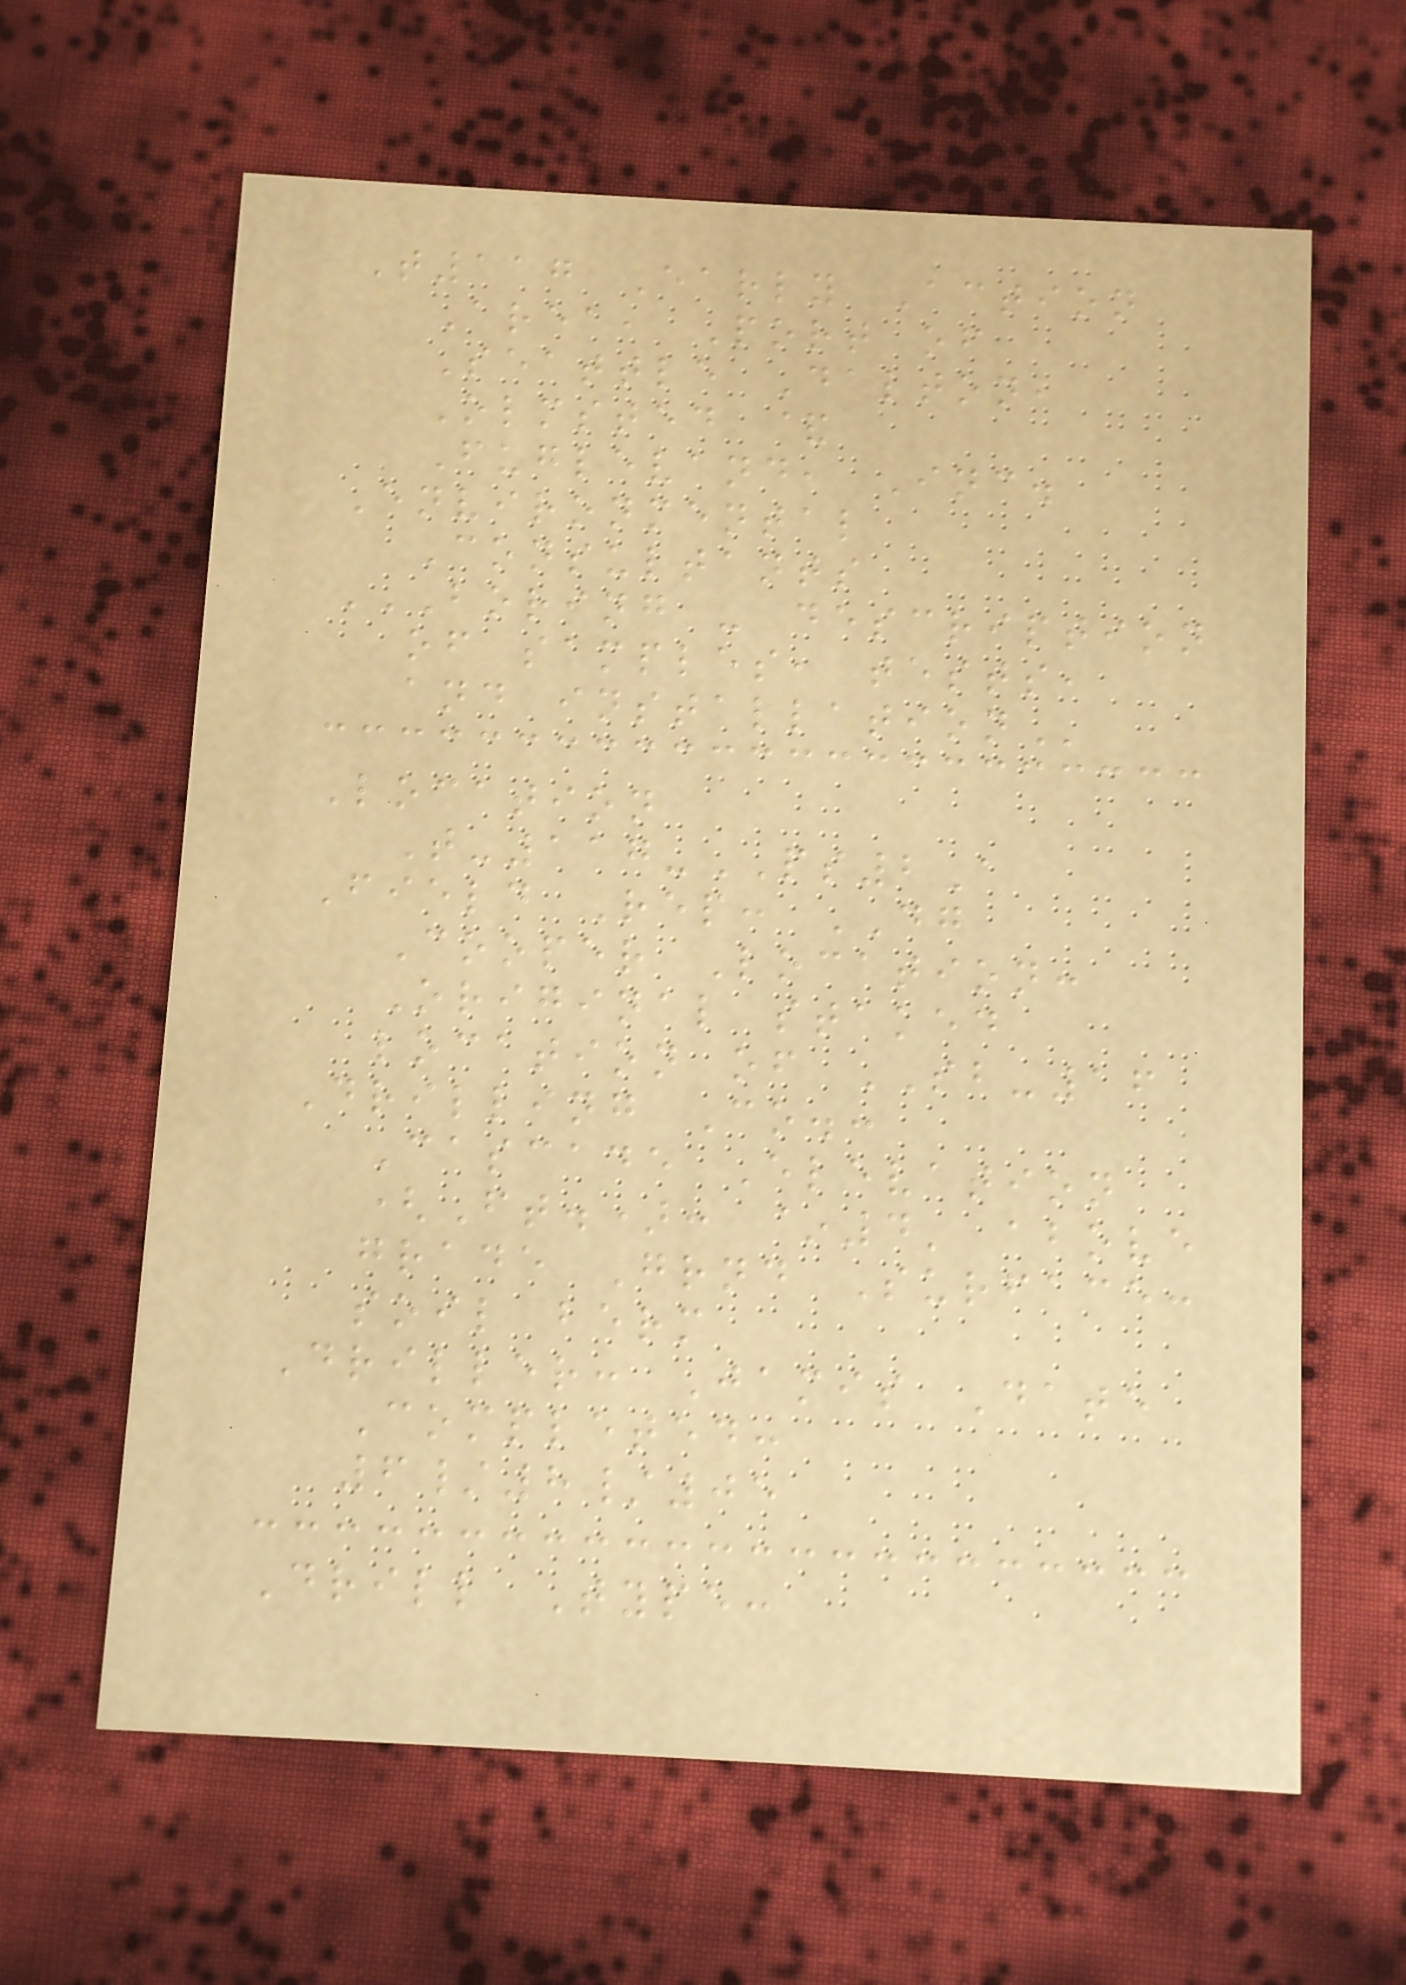T117 Early Action
Area, Port of
Seattle Dalton,
Olmsted &
Fuglevand, Inc.
Environmental
Consultants
BORING - DESCRIPTION
OF SAMPLES, TESTS,
AND INSTALLATION
Location
T-117-PS2A
Field Rep: DG
Cooper Location:
Original staked
location of SB-16
Drilling Co.:
Cascade Elevation
(Ft.): ~4' above
grade Grnd Surface:
soil berm
Driller: Jamis Date
Completed:
6/8/05
Drill Type:
